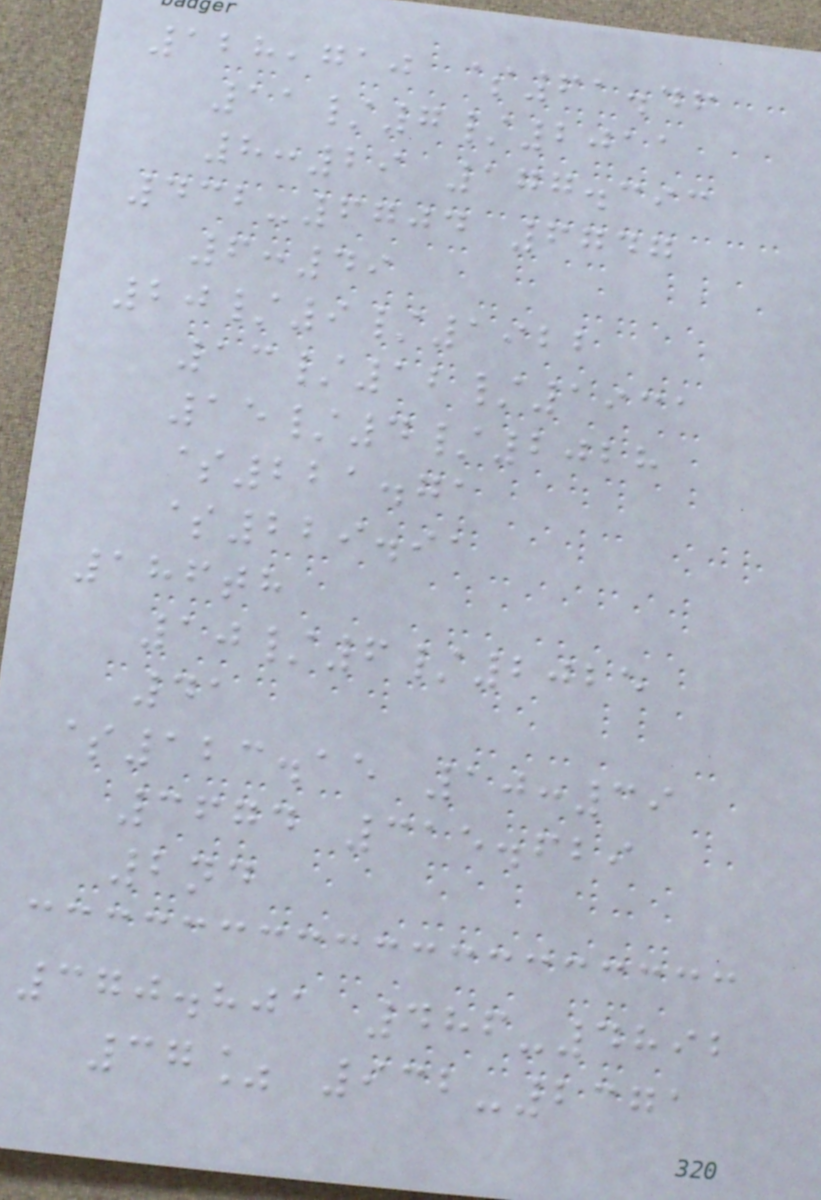128,710 $61.46
11/7/2011
8:29 177.393
432-6704 6747
6:49
20/9/1922
13/12/1931
15/4/2028
$221.71
$229.91
186th
10/6/2025
41
$123.15 10:39
3674 315.629
2nd
370.801 486-4892
37% 932-2371
